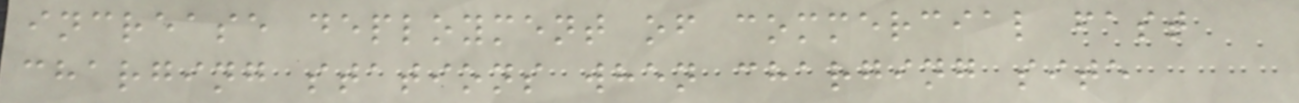increase deployment of commercial fast
charging stations when charging site
